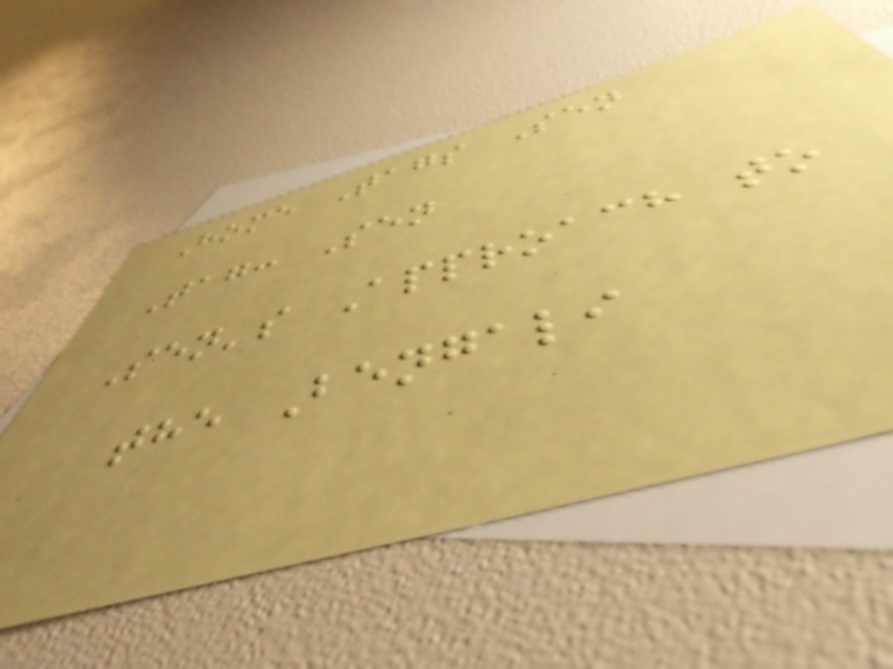Home Tags Sen
Tag: Sen
Sen's Approach to
the Bengali
